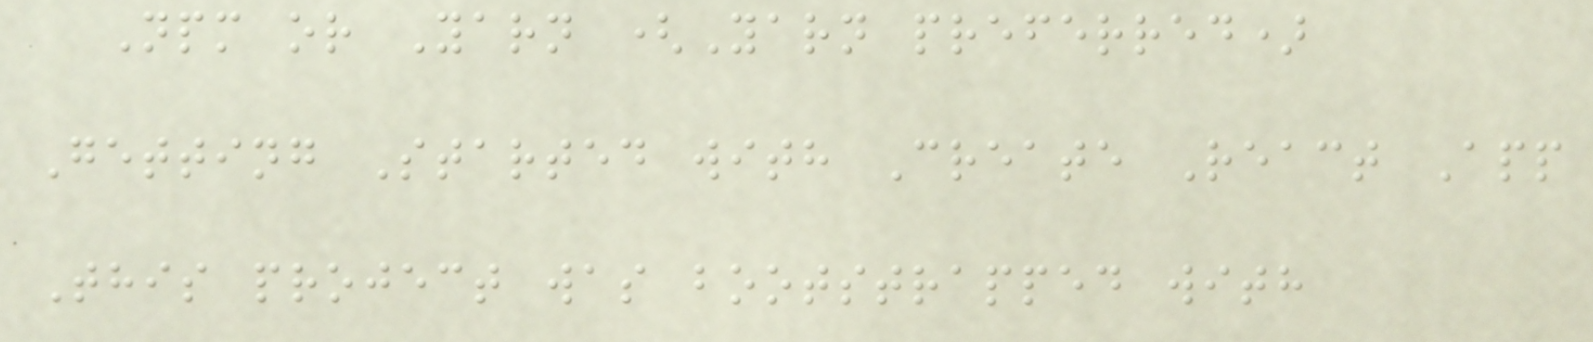Npm or Yarn (Yarn preferred)
Getting Started with Create React App
This project was bootstrapped with
